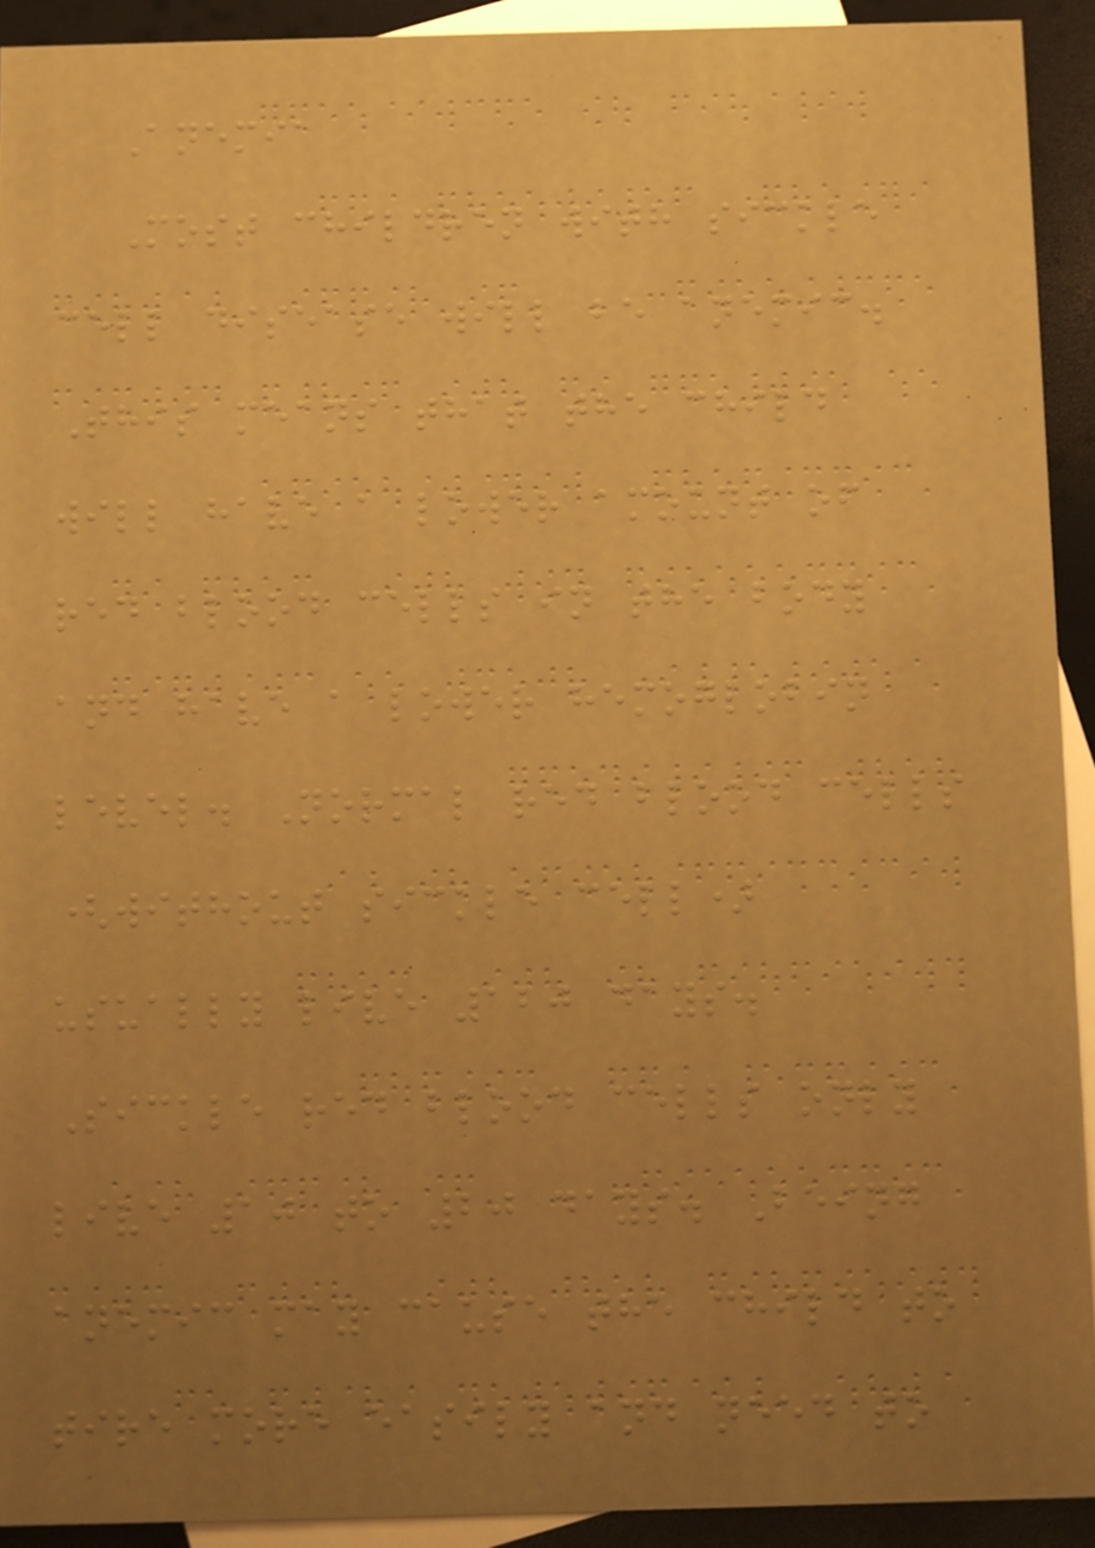Anemia
Most children with sickle
cell disease will be anemic.
This means that the child
will have a lower amount of
red blood cells in the body
and have a lower hemoglobin
level. Normal red blood cells
(without sickle cell)
usually live 120 days.
Sickle red blood cells only
live 10 to 20 days. Being
anemic may cause the child to
tire more easily and need to
